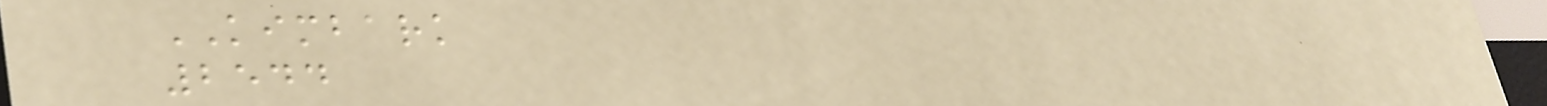KIMBARK
2544
